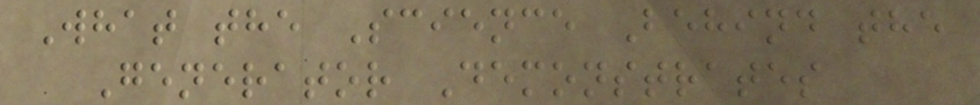What the Science Behind the
Generator Demonstrates
